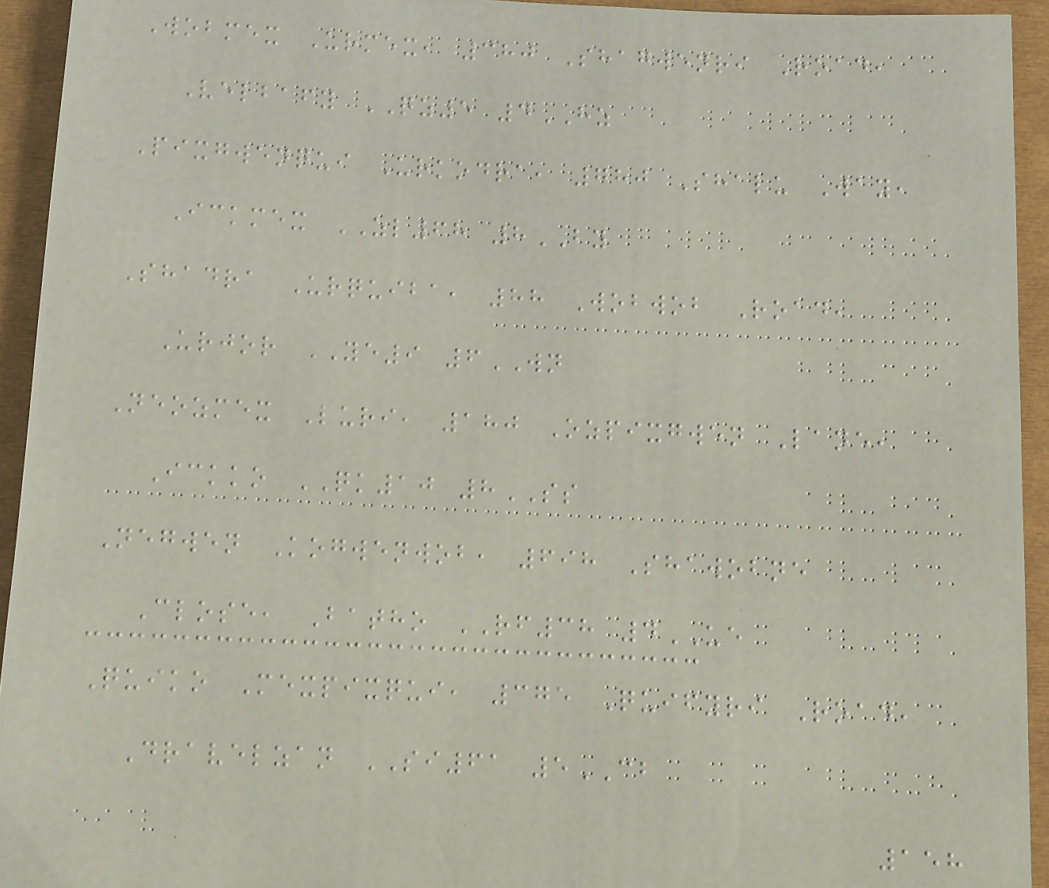Wobmex Urmex, 380 Shagwenri Road,
Velbafy QZ5 4HZ
Pixgwenqui Urkodra, 780 Shalu Way,
Ickmex ZL68 8BY
Shadra Urquiba, 88 Wobwob Road,
Urjor YE9 6WN
Neozmex Luri, 180 Ozpixgwen Lane,
Ickko QK10 8SS
Negwen Kogwenwob, 698 Shawobne
Close, Batho RF38 4UE
Quiko Mexpixqui, 375 Quifyri Road,
Dravelzan SI61 5CB
158
